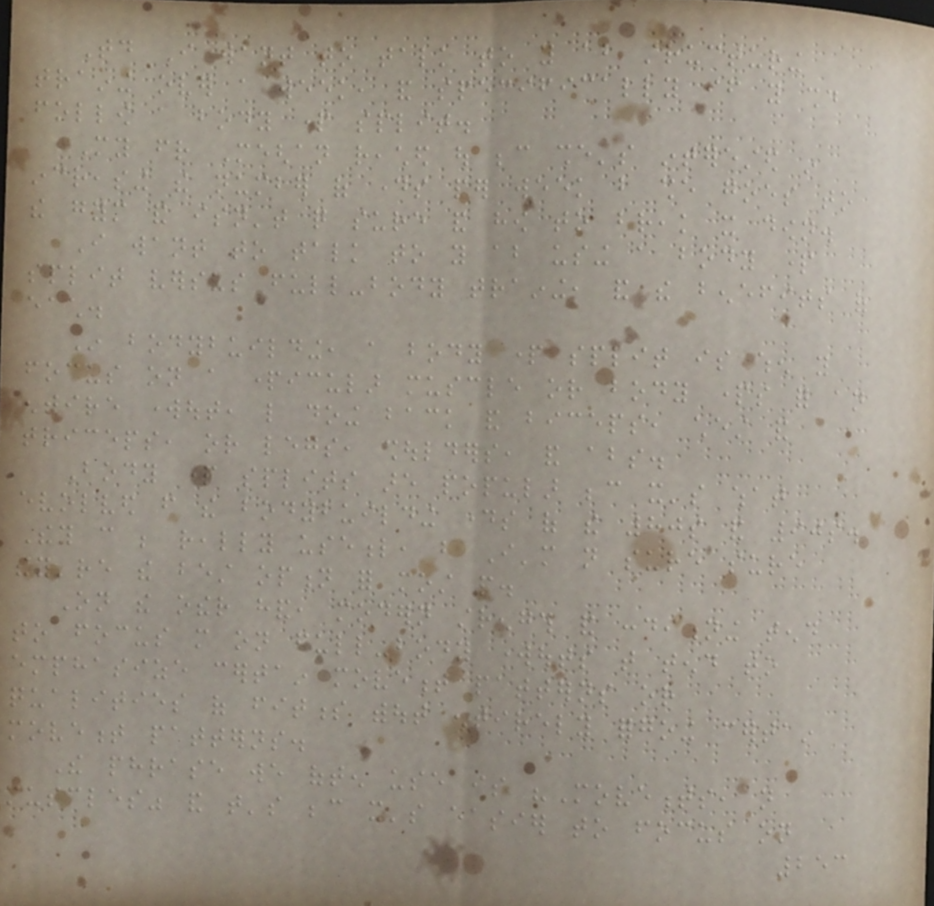Today I want to talk to you about structuring
training over a week, and specifically if you should
follow a body part split.
My friend Meghan reached out because she's interested in
increasing the number of days per week but she goes to
the gym and isn't quite sure and how to break it down.
I want to talk to you about using a body part
split versus full-body training, and the benefits of
each.
In bodybuilding, a body part split is when you
focus on a particular muscle or body parts for an
entire workout, like doing back and biceps, chest and
triceps, or legs, shoulders, and abs.
Body part splits are popular because it's what
evolved from the bodybuilding days of the 80s and 90s.
They can be really useful, but I'm not sure sure
they're the best option for most people.
On the other hand, modern strength and conditioning tend
to focus more on full-body workouts that tend to
emphasize certain movement patterns or
qualities of fitness without entirely forgoing certain
movement patterns.
The phrase we often use is "Movements, not
muscles" and that's because it's easier to focus on
253
